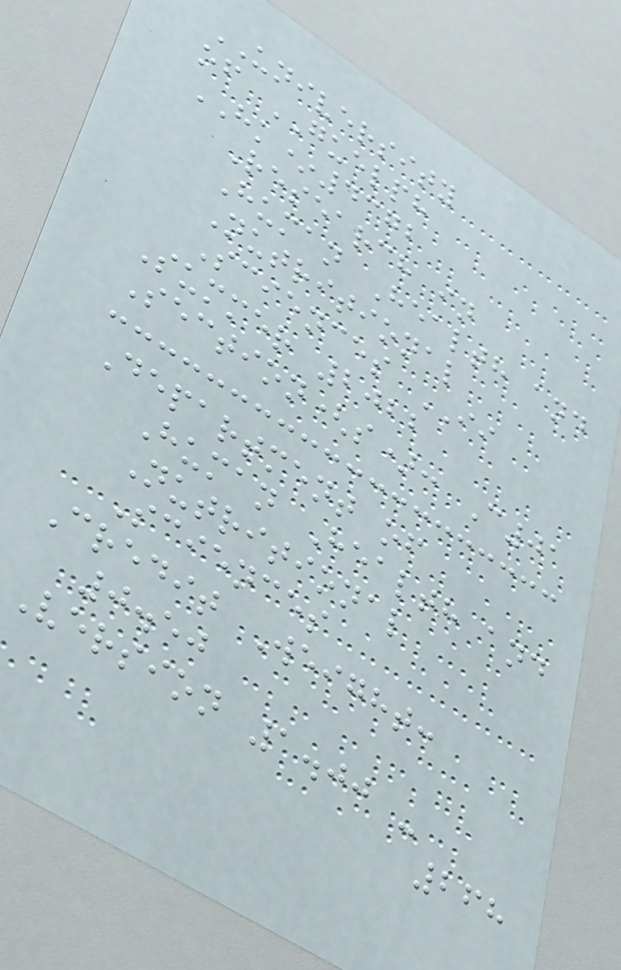UNIVERSITY
of GUELPH
HK*4372
Research in
Human Health and
Nutritional
Sciences II
Summer 2022
Section(s): C01
Department of
Human Health and
Nutritional
Sciences
Credit Weight:
0.50
Version 1.00 -
268
